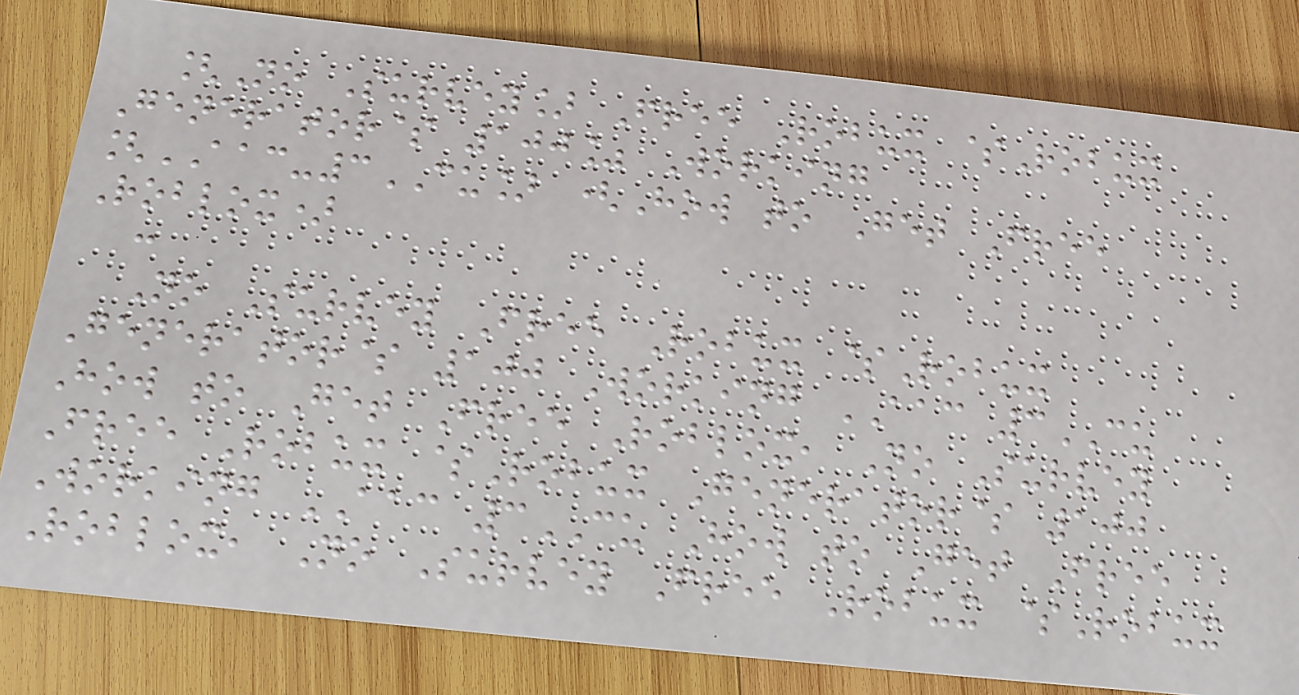[No Survey] Free Robux $Robux
Generator$ 100% Working
[AAC-3CU] (How to Get Free
Roblox)
:
No Survey Free Robux $Robux
Generator$ 100 Working AAC 3CU
How to Get Free Roblox, No Survey
Free Robux $Robux Generator$ 100
Working AAC 3CU How to Get Free
Roblox, No Survey Free Robux $Robux
